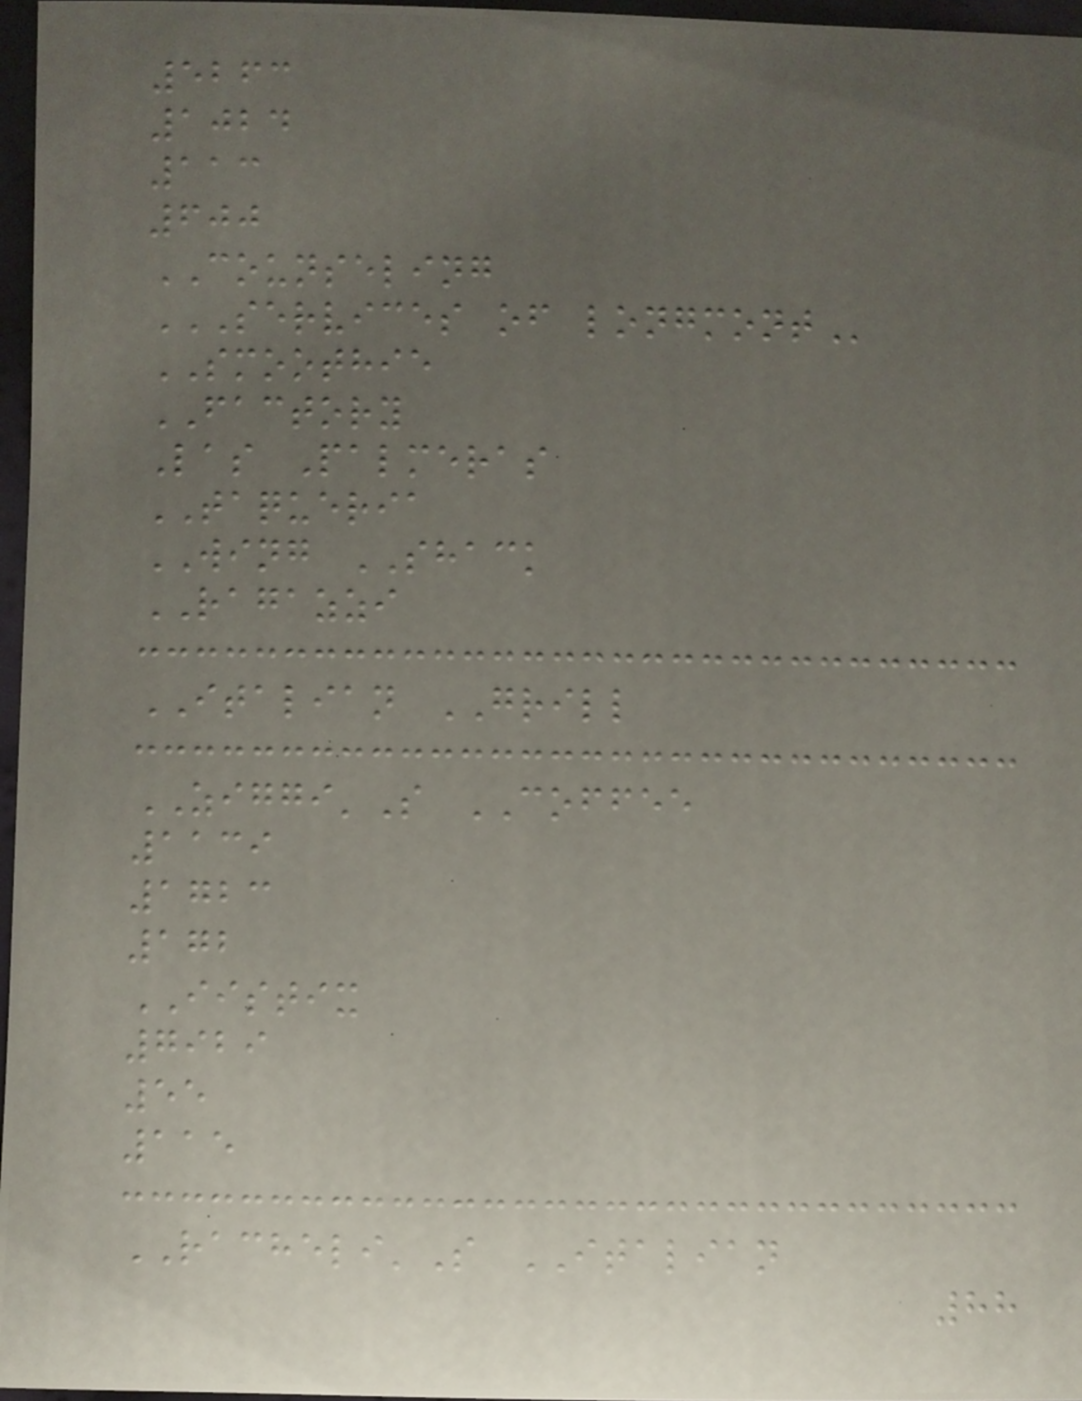5263
1024
113
600
COUNSELING
SERVICES OF LONGMONT
SMOOTHIE
FACTORY
Las Palmeras
TAQUERIA
WING SHACK
RAGAZZI
ITALIAN GRILL
ZIGGI'S COFFEE
1139
1723
172
IISTIX
7929
55
115
RACHELI'S ITALIAN
88
